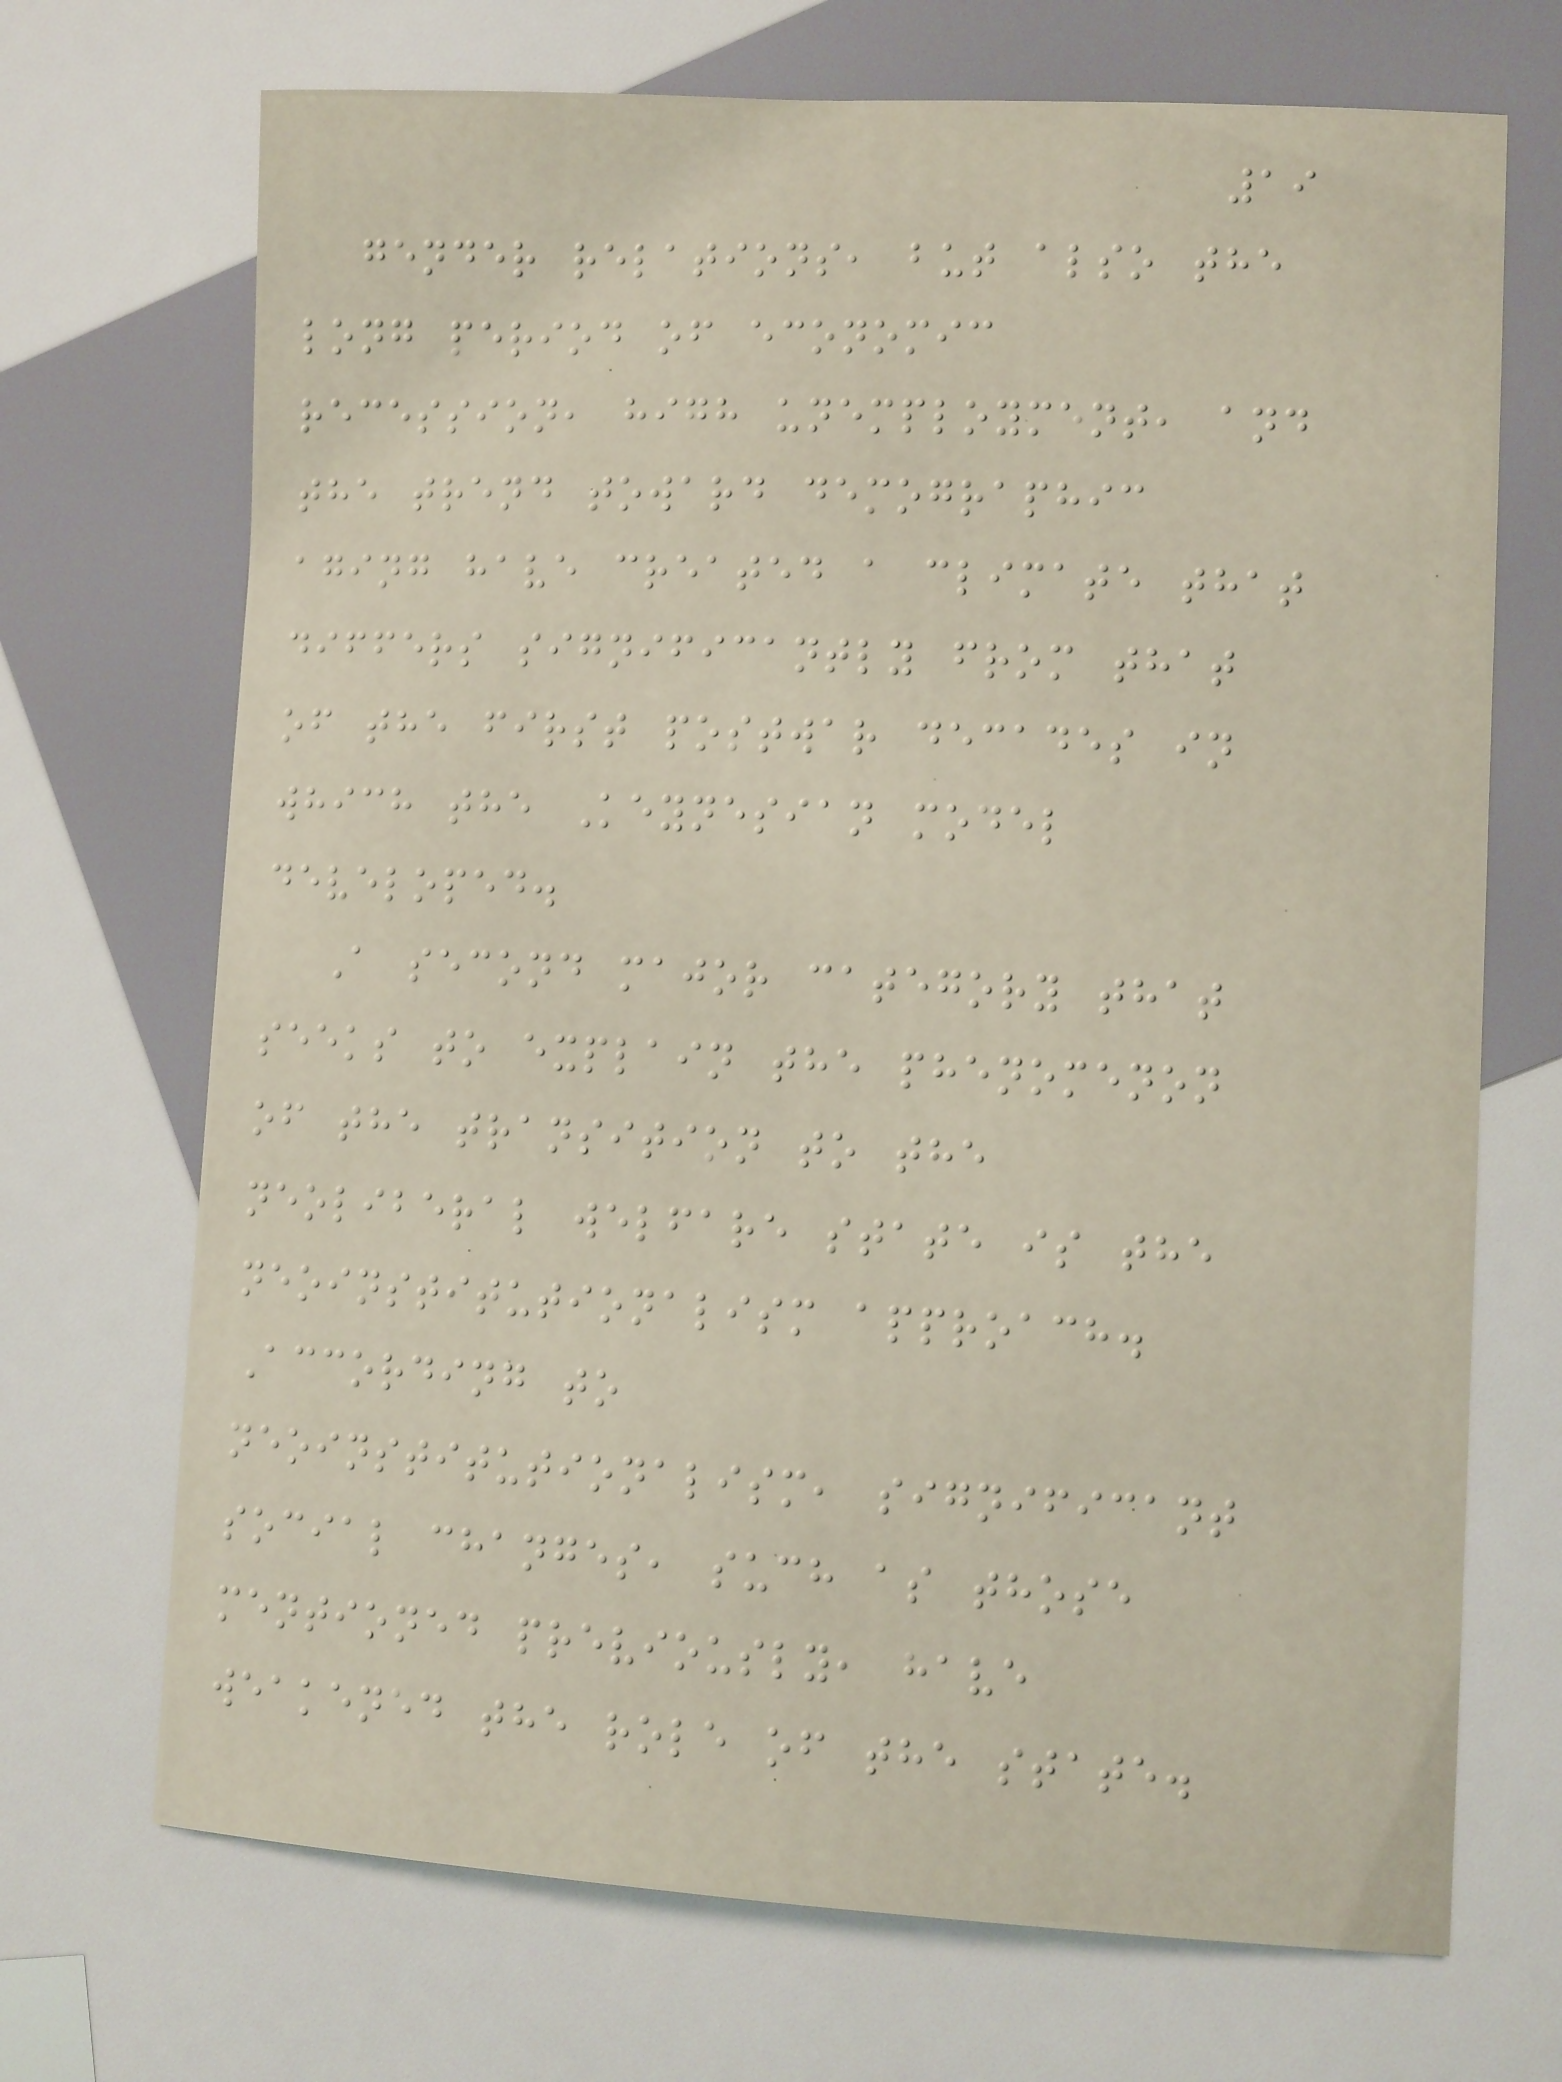19
gender relations, but also the
long period of economic
recession, high unemployment, and
the trend toward demographic
aging have created a climate that
differs significantly from that
of the first postwar decades in
which the Keynesian model
developed.
A second major category that
seeks to explain the phenomenon
of the transition to the
neoliberal welfare state is the
neoinstitutionalism approach.
According to
neoinstitutionalism, significant
social changes, such as those
mentioned previously, have
weakened the role of the state.
